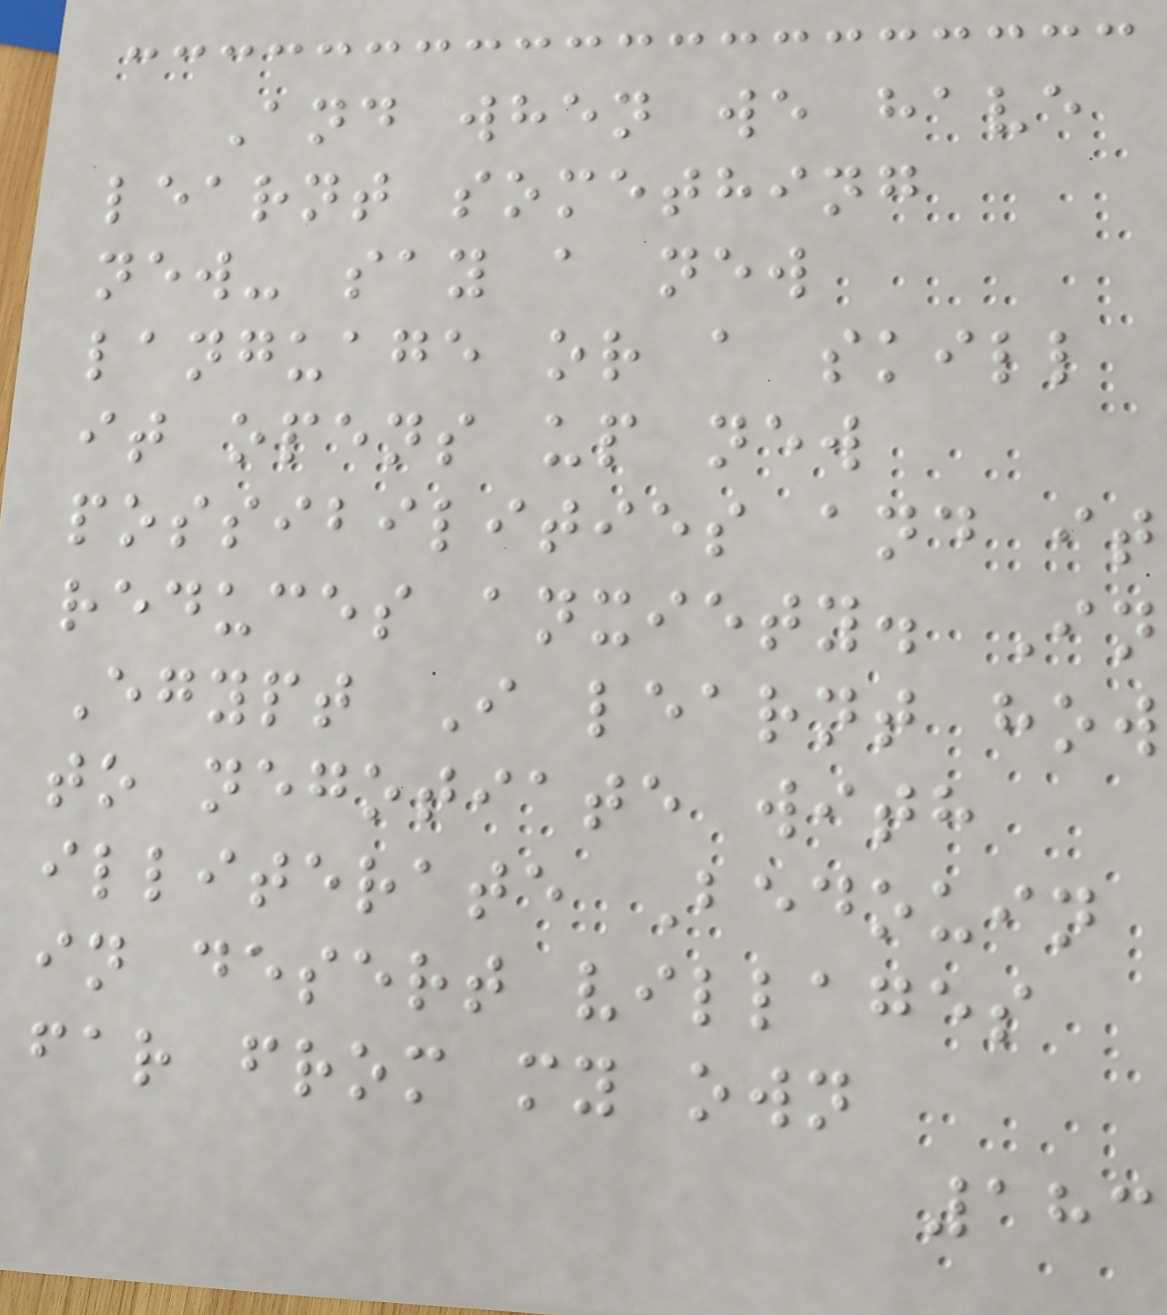And when we have
learnt something
new- say a new
language or a skill
it opens up new
possibilities and it
reduces anxiety. In
Egypt I learnt how
to negotiate with
illiterate Bedouin
in desert villages
far from my own
183
